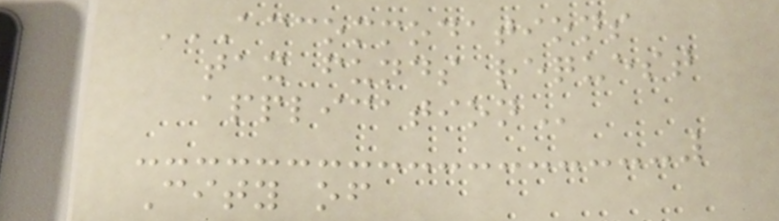ACCOMMODATIONS
TAX FUNDS REQUEST
APPLICATION
City of
